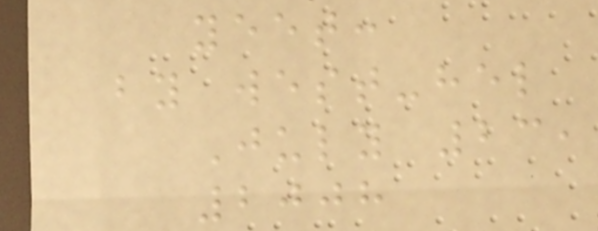yeet:
by west-hel
July 23,
2008
